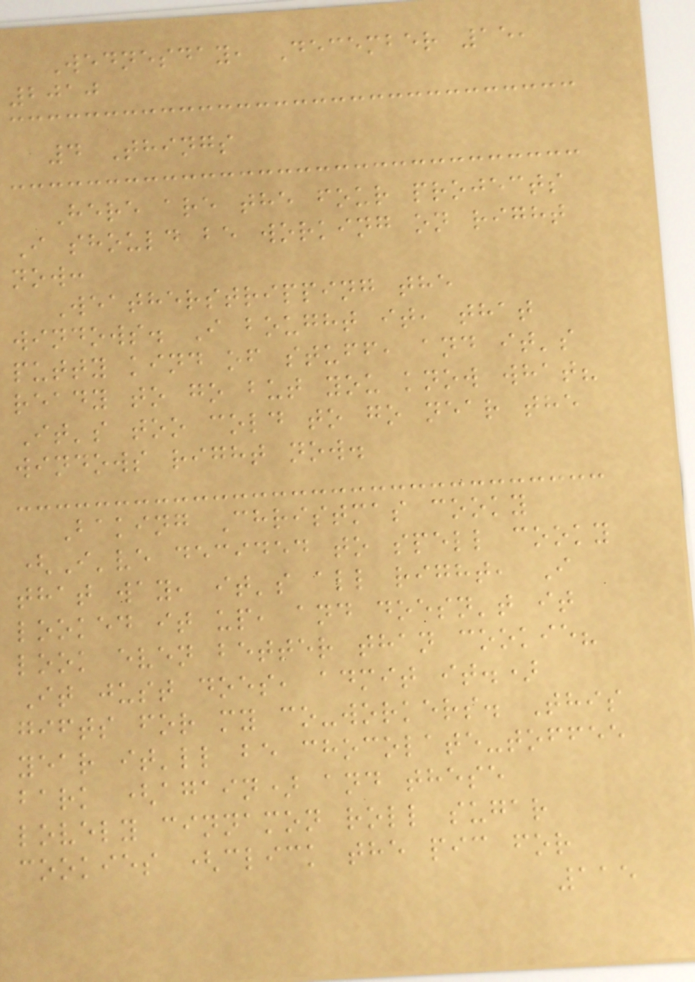Wednesday, December 15,
2010
4 Things
Here are the four projects
I should be working on right
now:
Weatherstripping the
windows. I bought it, that
putty kind of stuff, and it's
ready to go but you know what?
It's too cold to go near the
windows right now.
Baking Christmas cooky
(I've decided to spell cooky
that way, it's all right, I
looked it up, and doesn't it
look even better than cookie?
It just does, admit it.)
gifts for my co-workers. This
year it'll be chocolate-toffee
bark (again) and these
lovely cinnamon roll sugar
cookies (click the pic for
115
